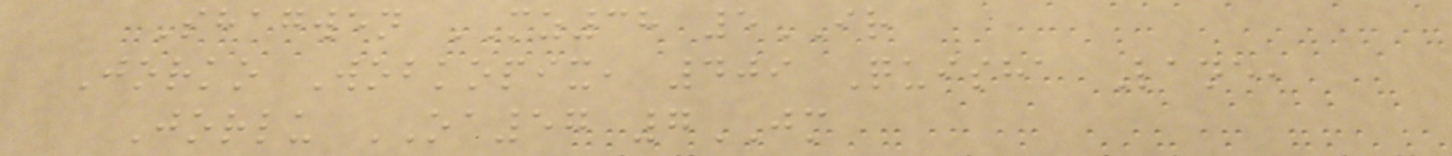Shagwen MZ38 5IR
Jorko Wobkopix, 409 Quisha Lane,
Jorlu OA57 7JM
